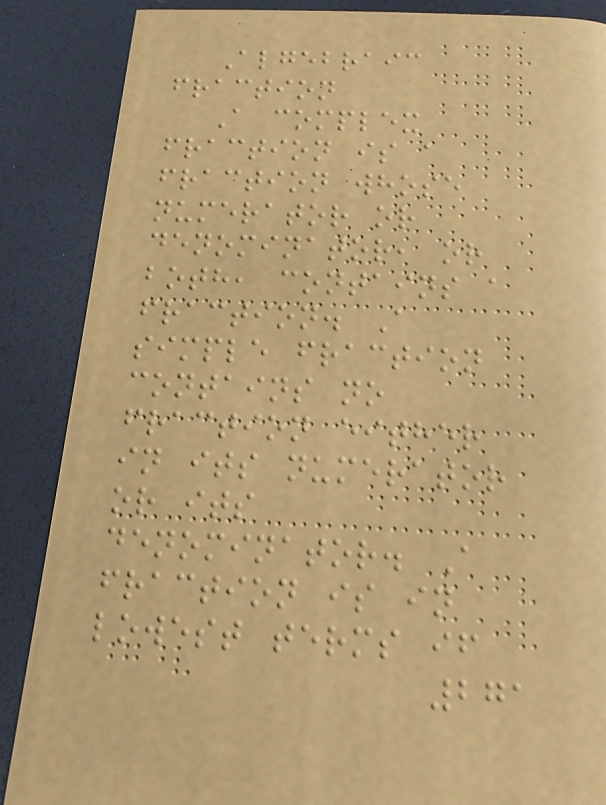Algebraic
fraction
A complex
fraction is a
fraction whose
numerator or
denominator, or
both, contains a
fraction. A
simple fraction
contains no
fraction either
in its numerator
or its
denominator. A
fraction is in
lowest terms if
271
